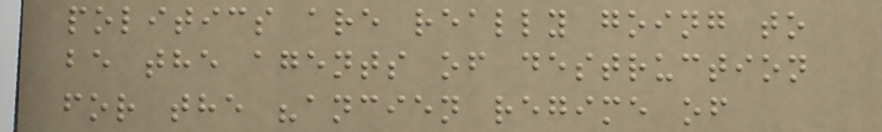politics are really going to
be the agents of destruction
for the "ancien regime of
